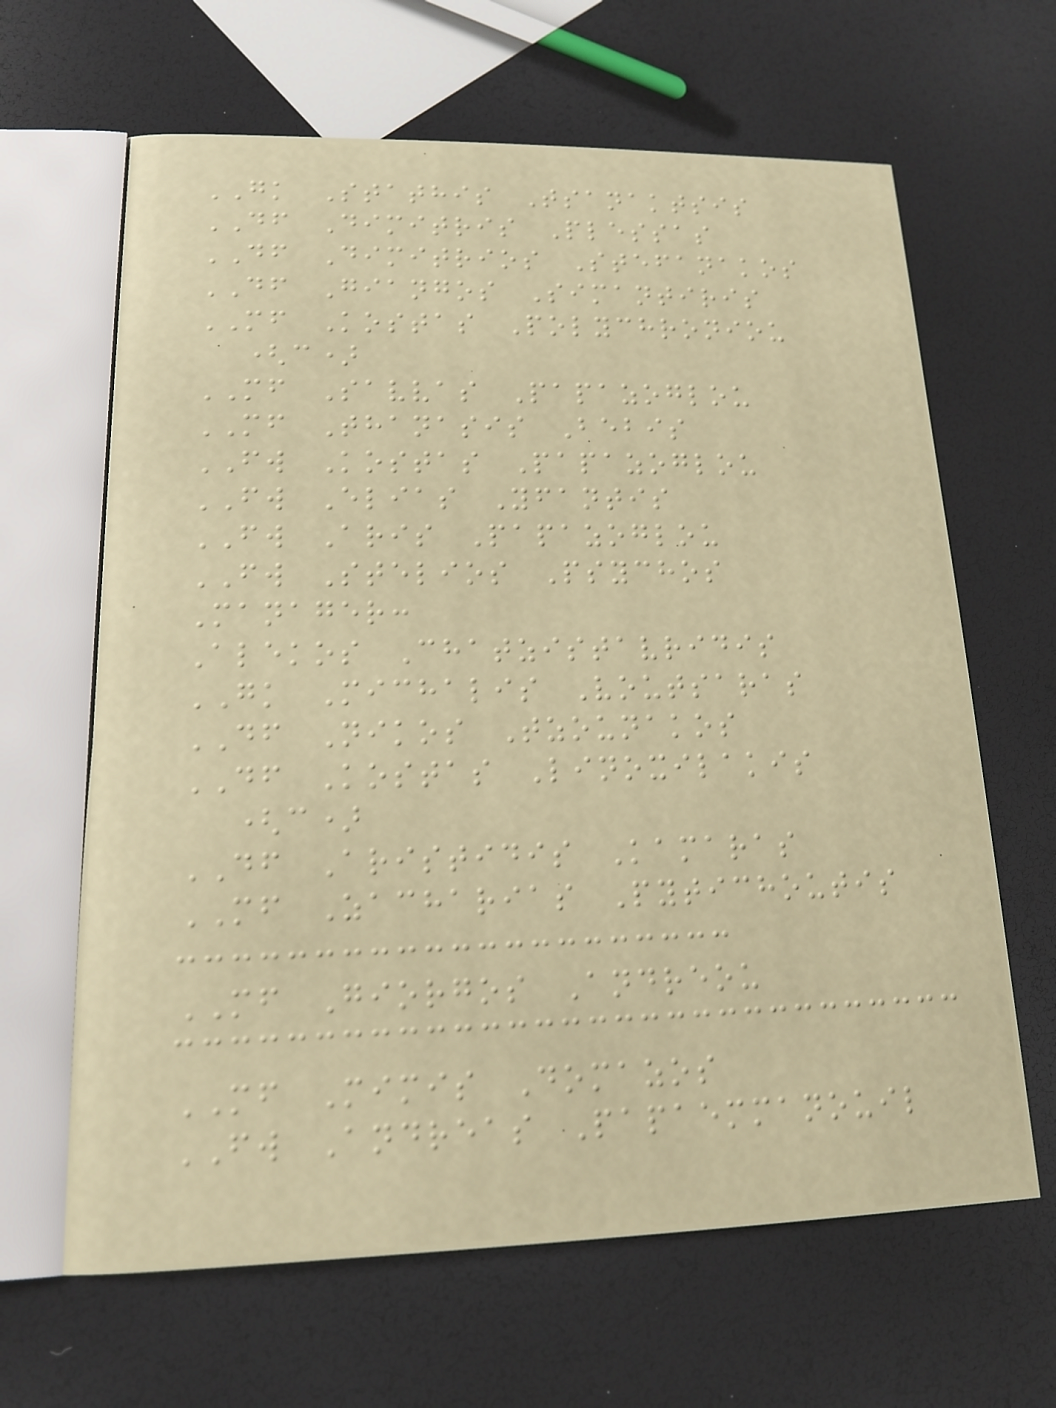GK Stathis Tsanaktsis
DF Dimitris Plessas
DF Dimitrios Stefanakos
DF Giangos Simantiris
MF Kostas Polychroniou
(c)
MF Savvas Papazoglou
MF Thanasis Bebis
FW Kostas Papazoglou
FW Elias Yfantis
FW Aris Papazoglou
FW Stelios Psychos
Manager:
Alekos Chatzistavridis
GK Michalis Voutsaras
DF Nikos Tzounakos
DF Kostas Linoxilakis
(c)
DF Aristidis Kamaras
MF Zacharias Pytichoutis
MF Giorgos Andreou
MF Mimis Domazos
FW Andreas Papaemmanouil
